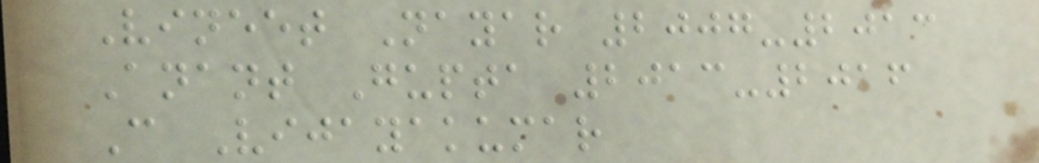Vineet Nayar 2007-2013
Anant Gupta 2013-2016
C Vijayakumar
